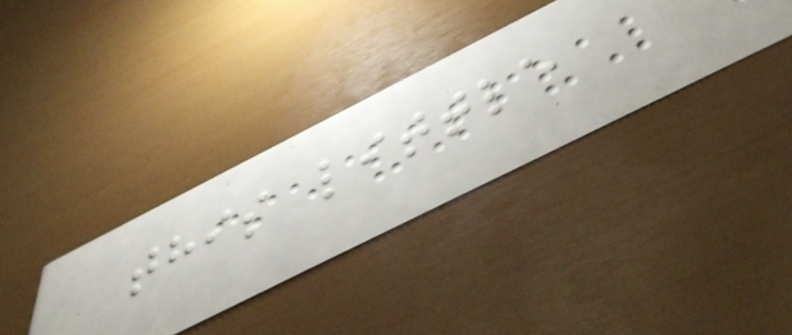this little
